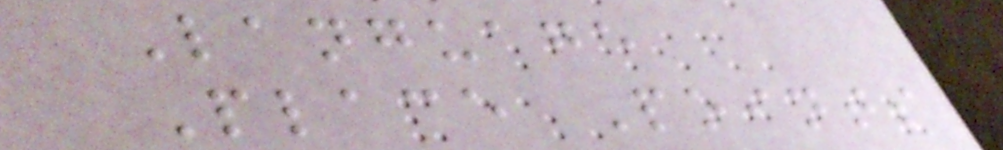Language
Place Points
